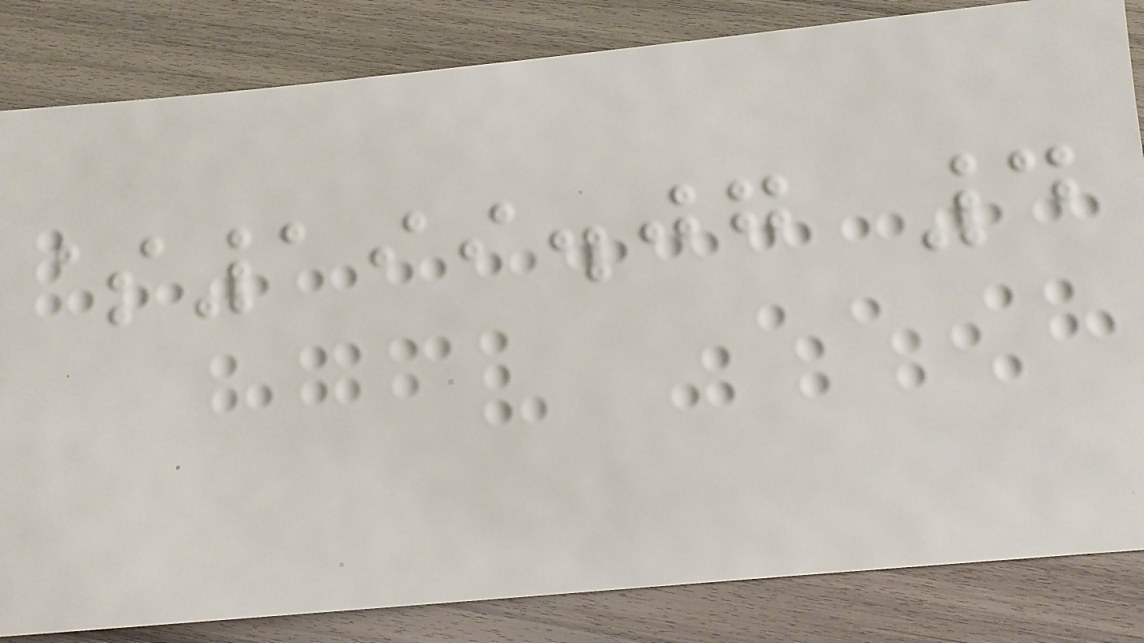$199.07 4
